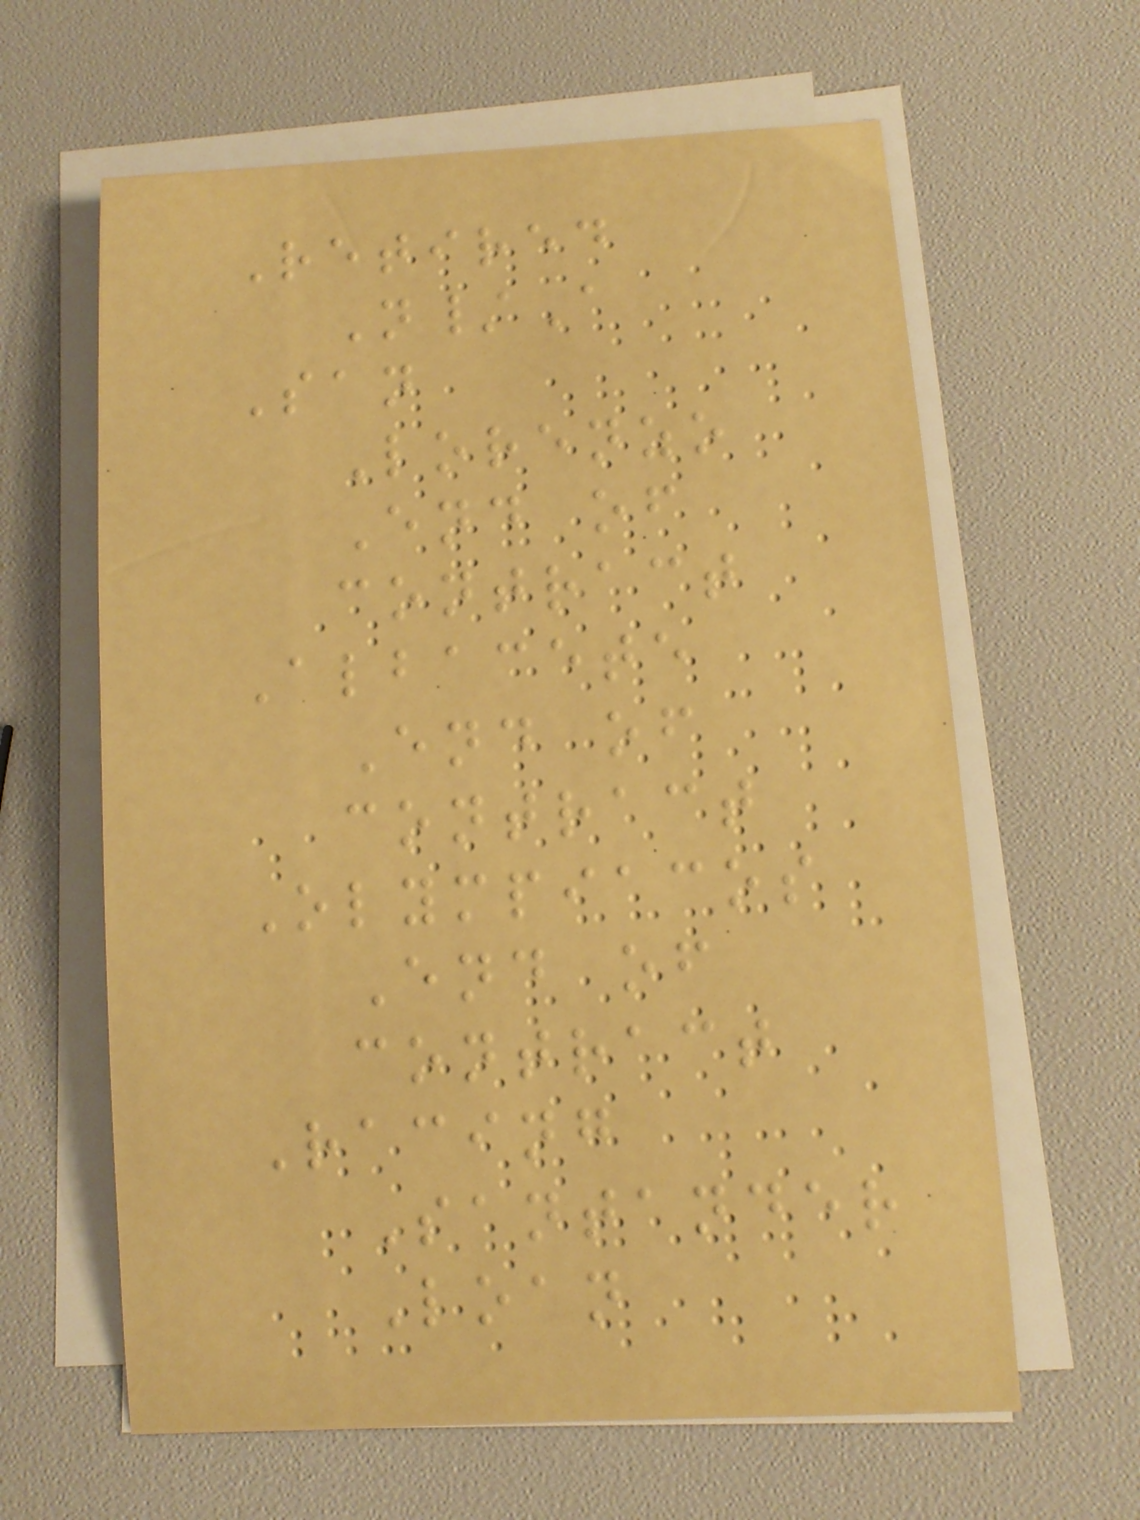Retired
N/A
San
Lorenzo
End of
contract
Albacete
End of
contract
Olympiacos
End of
contract
Racing
Santander
Loan
